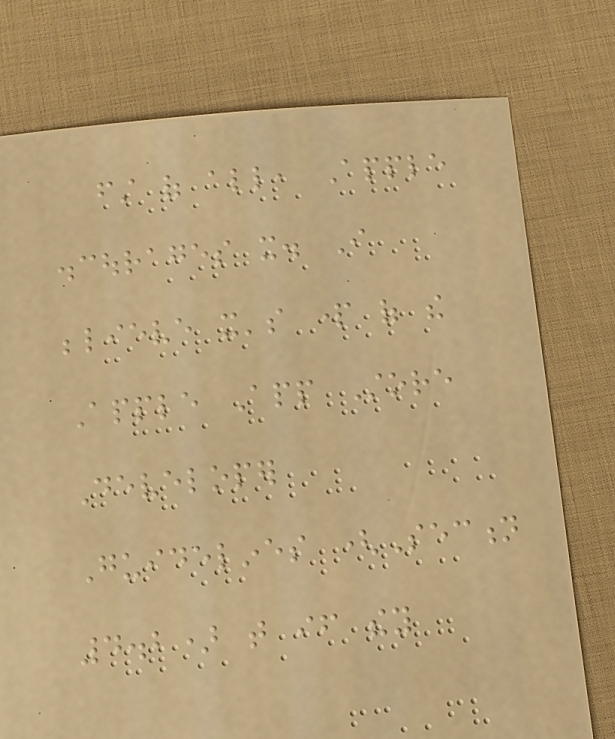first of all, Apple
discourages it. I
believe it's part of the
Apple App Store
Developer
Guidelines (Section
4.2) that if they
